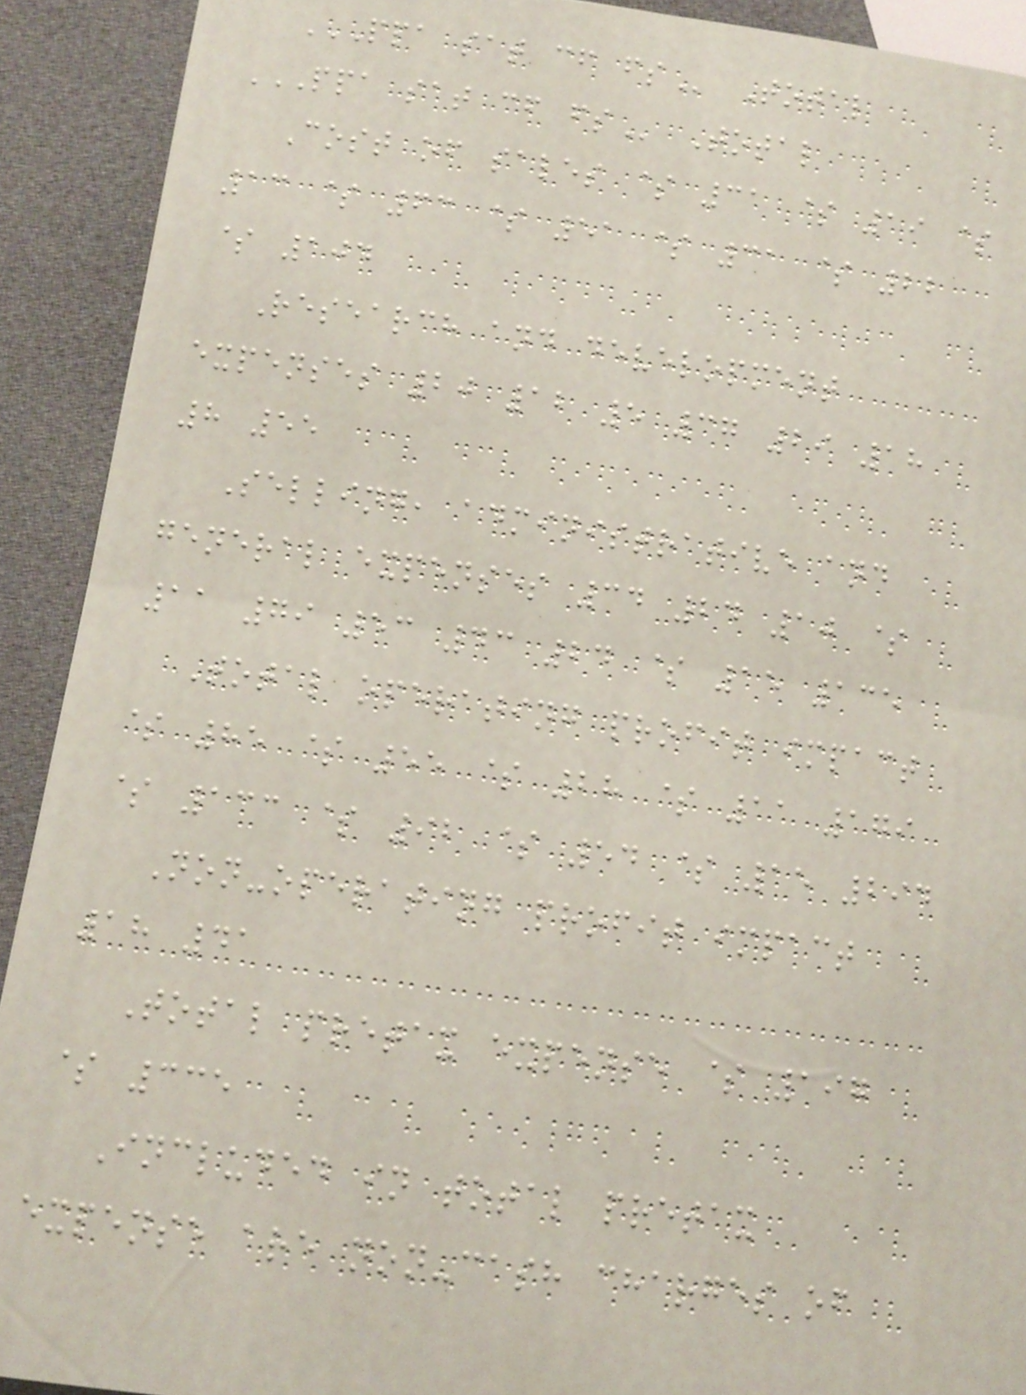PPA SAT CF FS Total
PPA SAT CF FS Total
Cost of sales $ 31 $ 19 $
13 $ 63 $ 51 $ 31 $ 22
$ 104
Research and development
expenses 20 12 5 37 29 18
8 55
Selling, administrative and
general expenses 34 24 10 $
11 79 53 43 24 $ 15 135
Total operating profit impact
$ 85 $ 55 $ 28 $ 11 179
$ 133 $ 92 $ 54 $ 15 294
Non-operating profit impact
18 41
Total pretax expense $ 197
$ 335
Included in total pretax
expense are non-cash charges of
